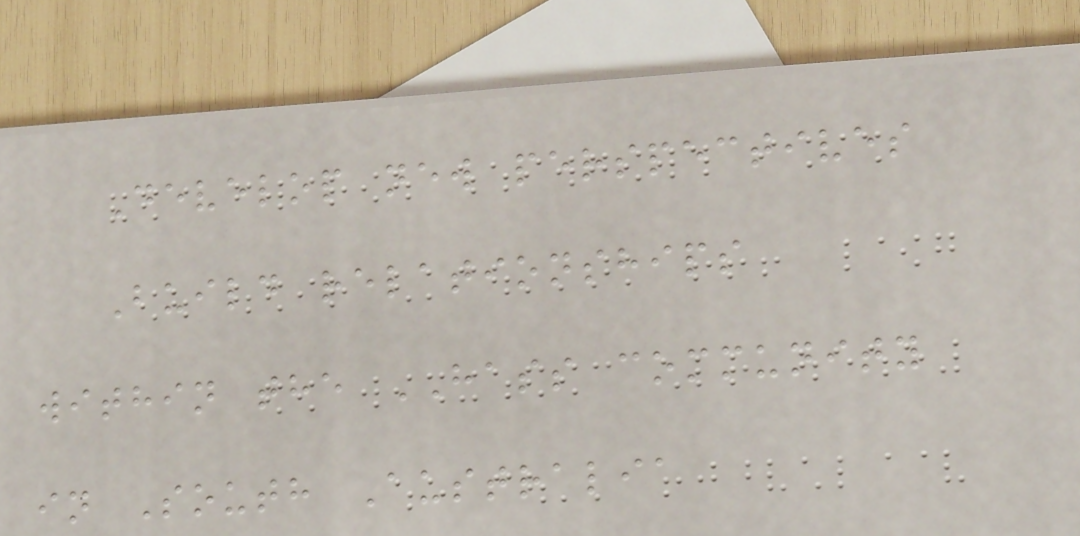Develop new perspectives
Build relationships
within the HASS community
in South Australia
